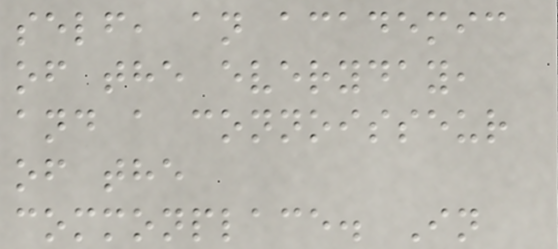self, an academic
of the everyday,
and a connoisseur
of the
commonplace. In
